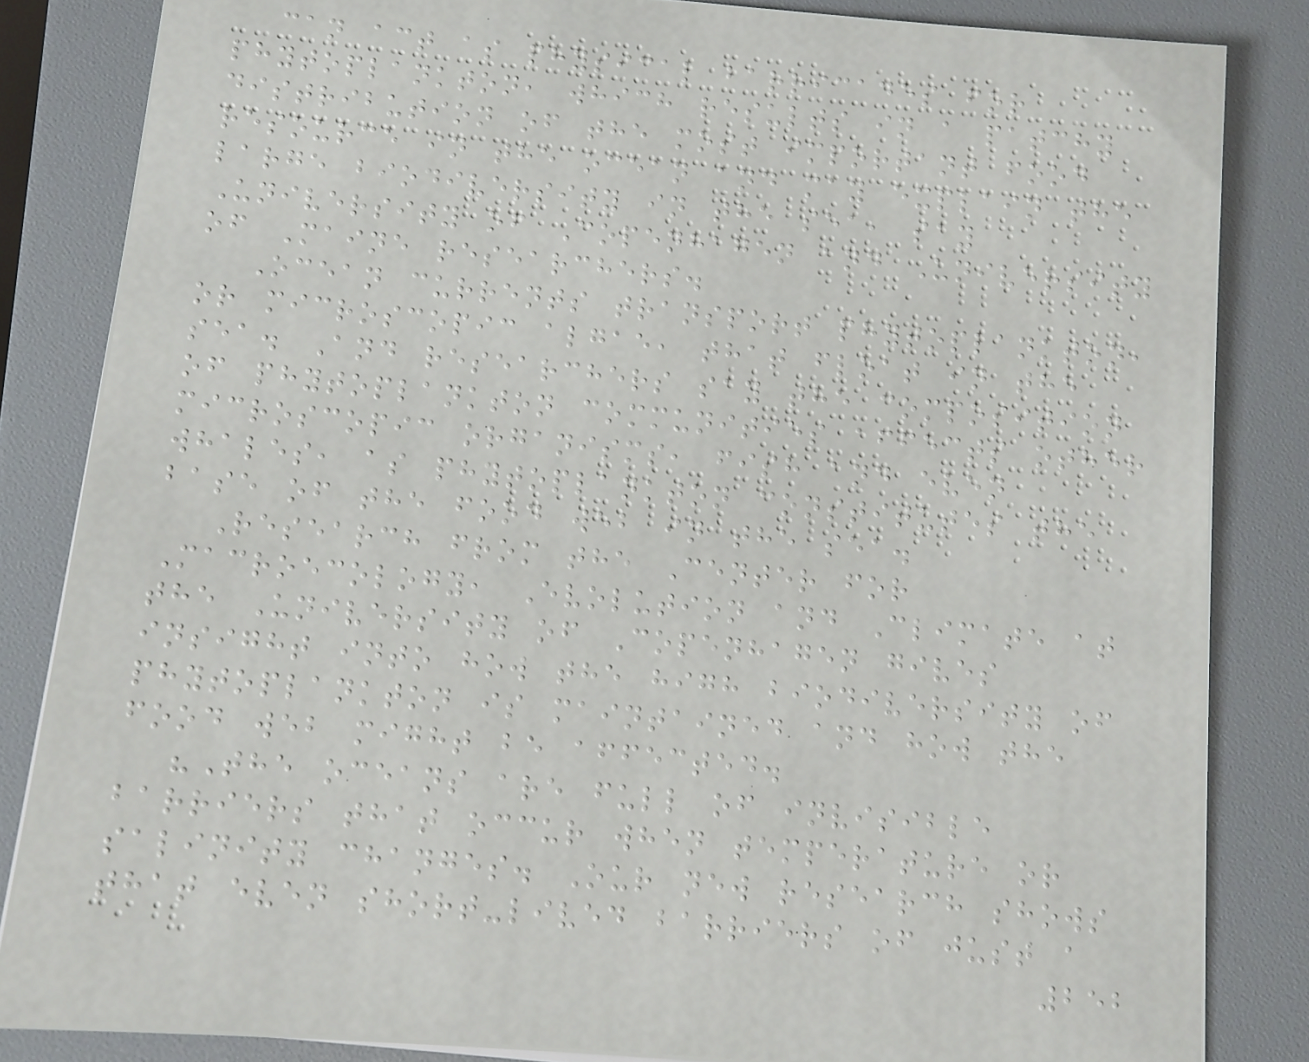can act as physical barricades for
phytoplankton, which results in a patchy
distribution of the most important food
resource in the ocean and may explain the
large biodiversity in the sea, say
University of Copenhagen and University
of Maine researchers.
Ocean currents transport phytoplankton,
or microscopic algae, that float in the
sea. And researchers say the composition
of phytoplankton communities affects other
microscopic organisms, fish and even
whales, as phytoplankton constitutes the
base of the food web in the sea.
Research from the Center for
Macroecology, Evolution and Climate at
the University of Copenhagen gives
insight into how the high biodiversity of
phytoplankton is maintained and how the
food web might be affected.
"The oceans are full of invisible
barriers that occur when temperature or
salinity changes. Our new research shows
that even short-lived barriers of just a
252
